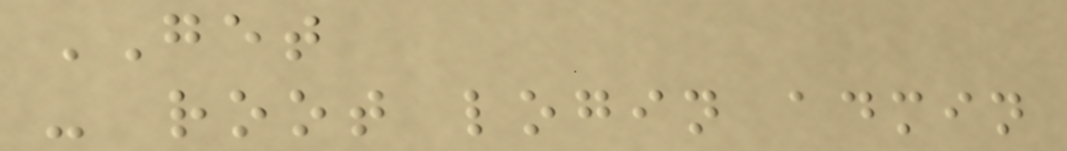GET
- root login admin
